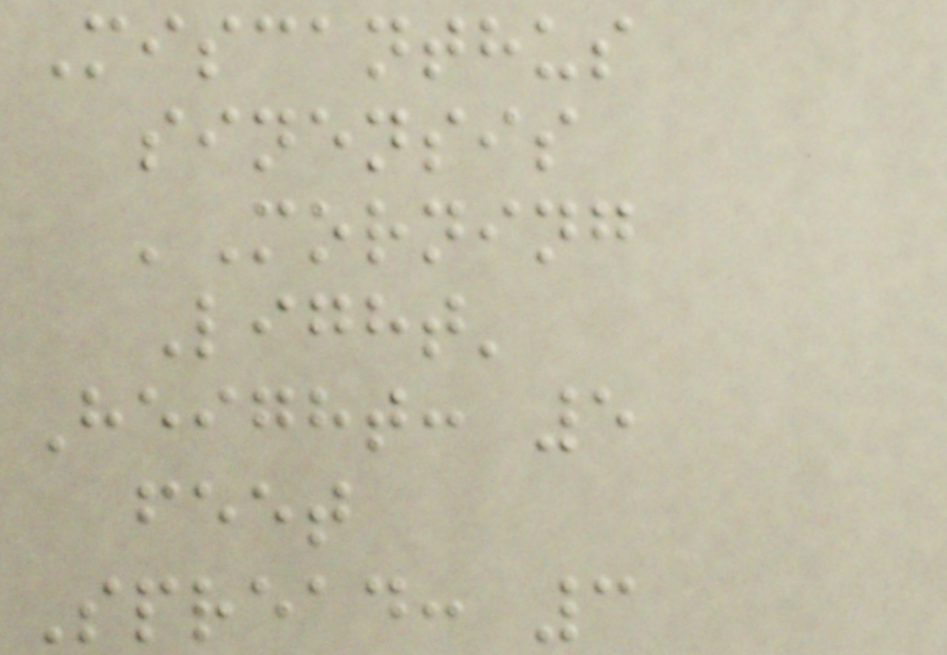Miscanthus
sinensis
'Morning
Light'
Height: 5
feet
Spread: 3
